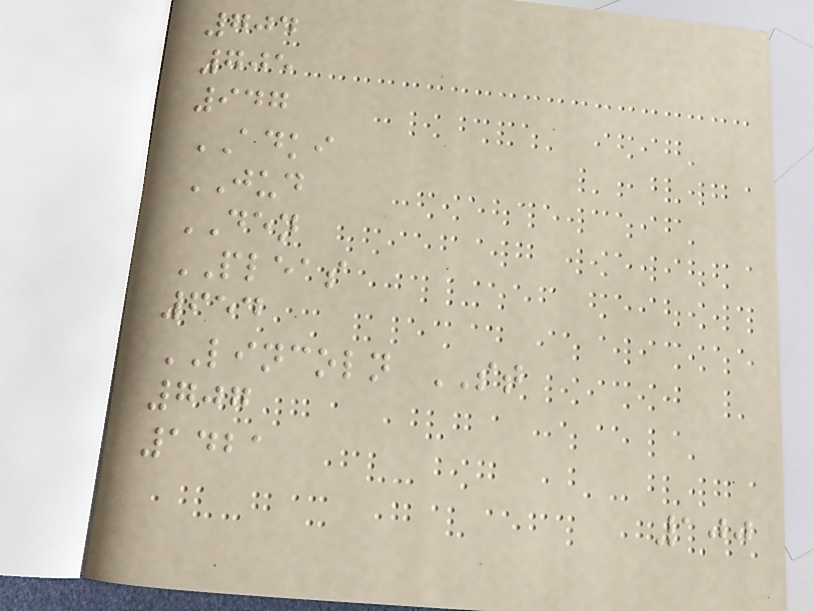704
705
947
ADKI
JUD
DEN
PLEAS
654
LINCOLN ST
707
1421
100
